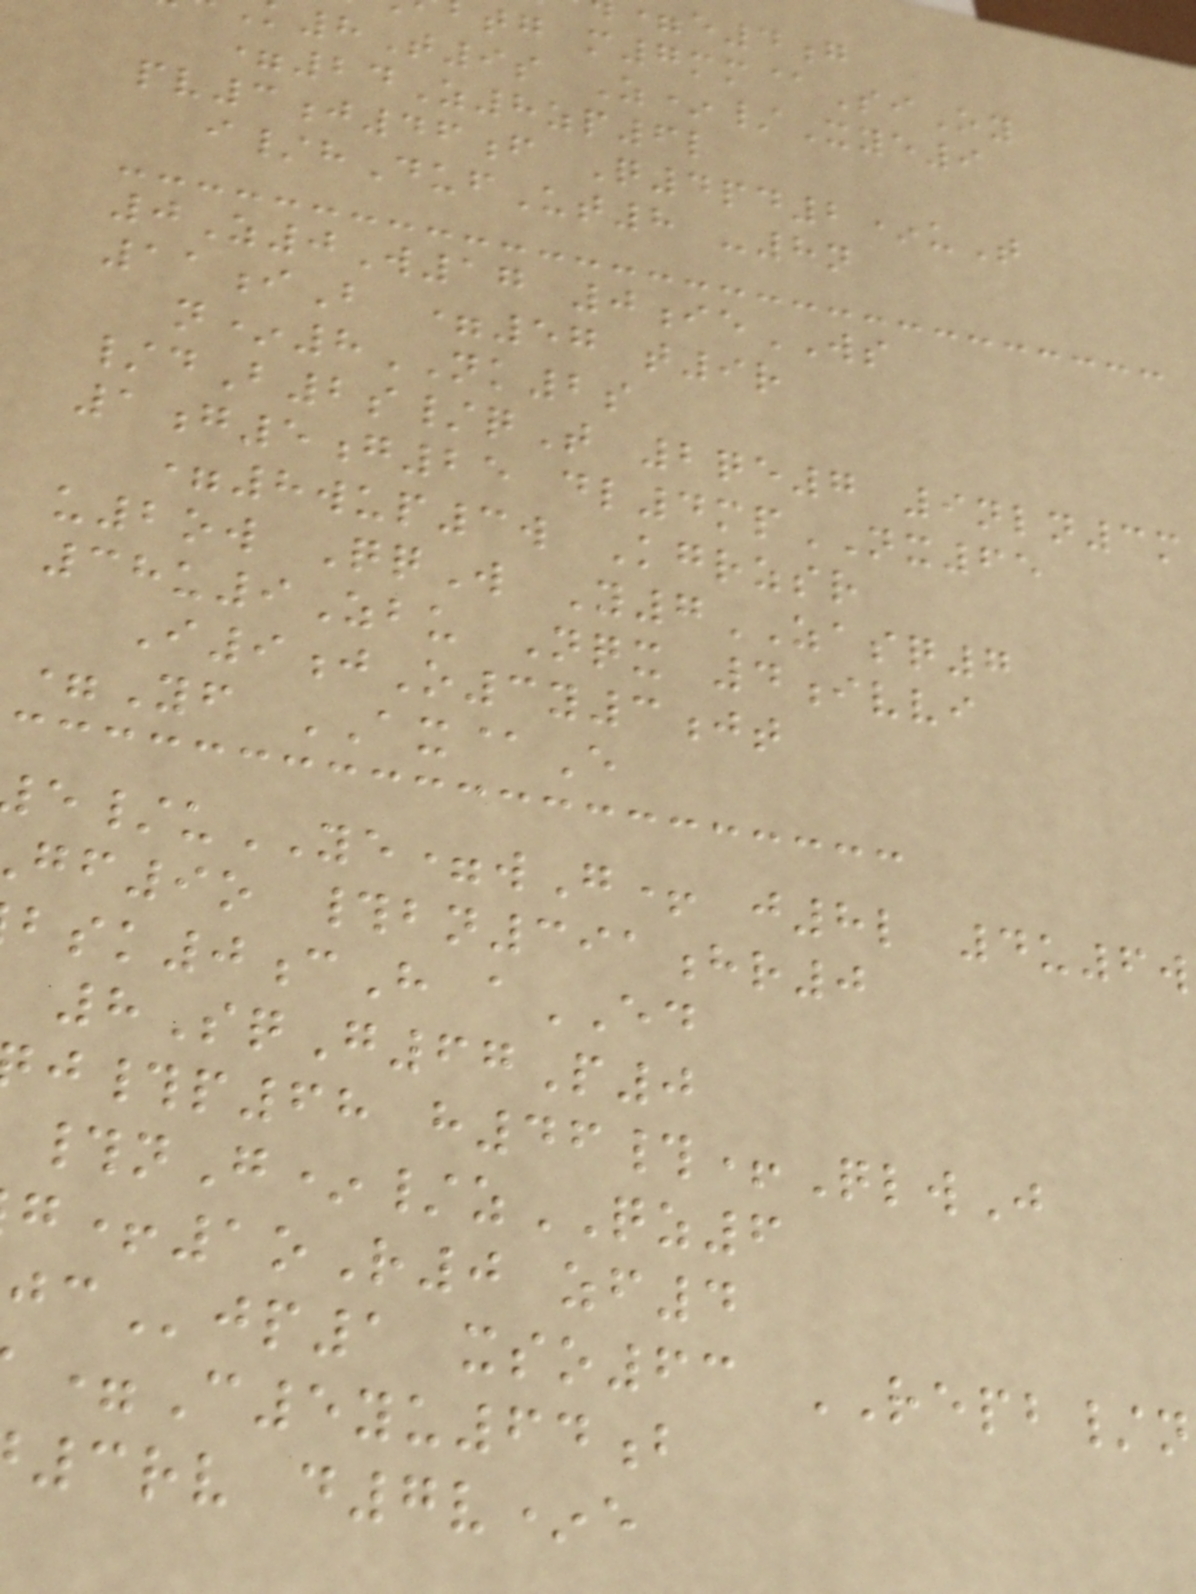e4g
tg m7mm@SiOy
8T9s Z*/Xye9
=24Z8zp6l
pv3j46f Q4pd2*uT
i/hDufUt8 -8n
0Z0W17 0ieWS
11iB =57 t9r
n*8NK2s
/dB2s/qT 2qe7 9nln3m
1g5g25 dl4mpNX65
=8wup3w Kgrzsr
u2ow QqW Y7ZASQ7
38u9Zbu Nqx 4ivvi
I9jO3y3jt
=Yf AX@E
/uYE=wG+ j8l 4u6w
gf9o #bn391hr0
sk0cH aED
8SqG67P0
j#p68 h46#+QlwJ
#nG*/zQZ6
g+1oR0 zf4
jp1 xso63 REPB/n
=C5yu64b
3rv d7v*e
